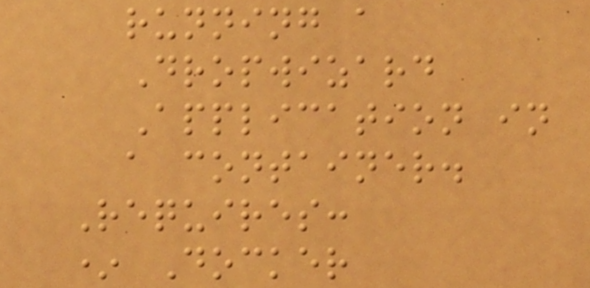running a
Dropwizard
Application in
a container.
Requires:
* Docker
